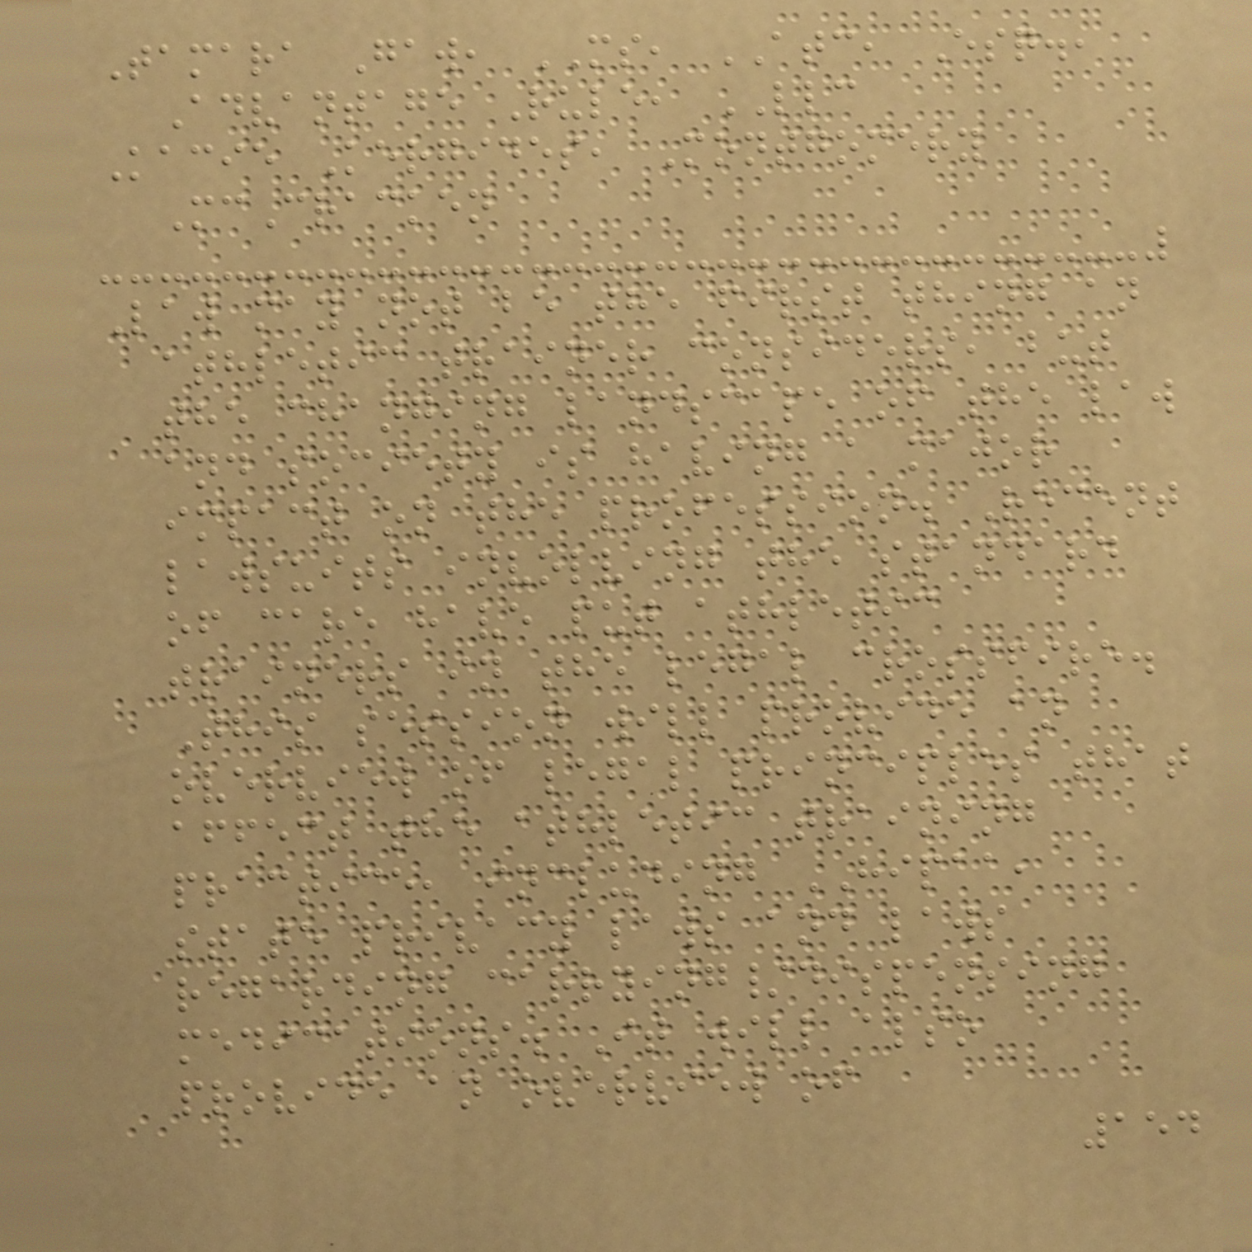Tamara Gaw, MS, ATC, Esq.,
Advantage Rule, LLC
Kacie Kergides, Montgomery
McCracken
Law may not be the first thing an
athletic trainer considers, but
the changing landscape of the law
and society is having a major
impact on the profession. Recent
lawsuits involving the standard
of care have put athletic
trainers in the legal crossfire.
This session will provide an
overview of legal principles that
affect the athletic training
practice, including HIPAA,
state privacy laws and laws
regarding carrying/dispensing
medications. It will also
provide an overview of
154
